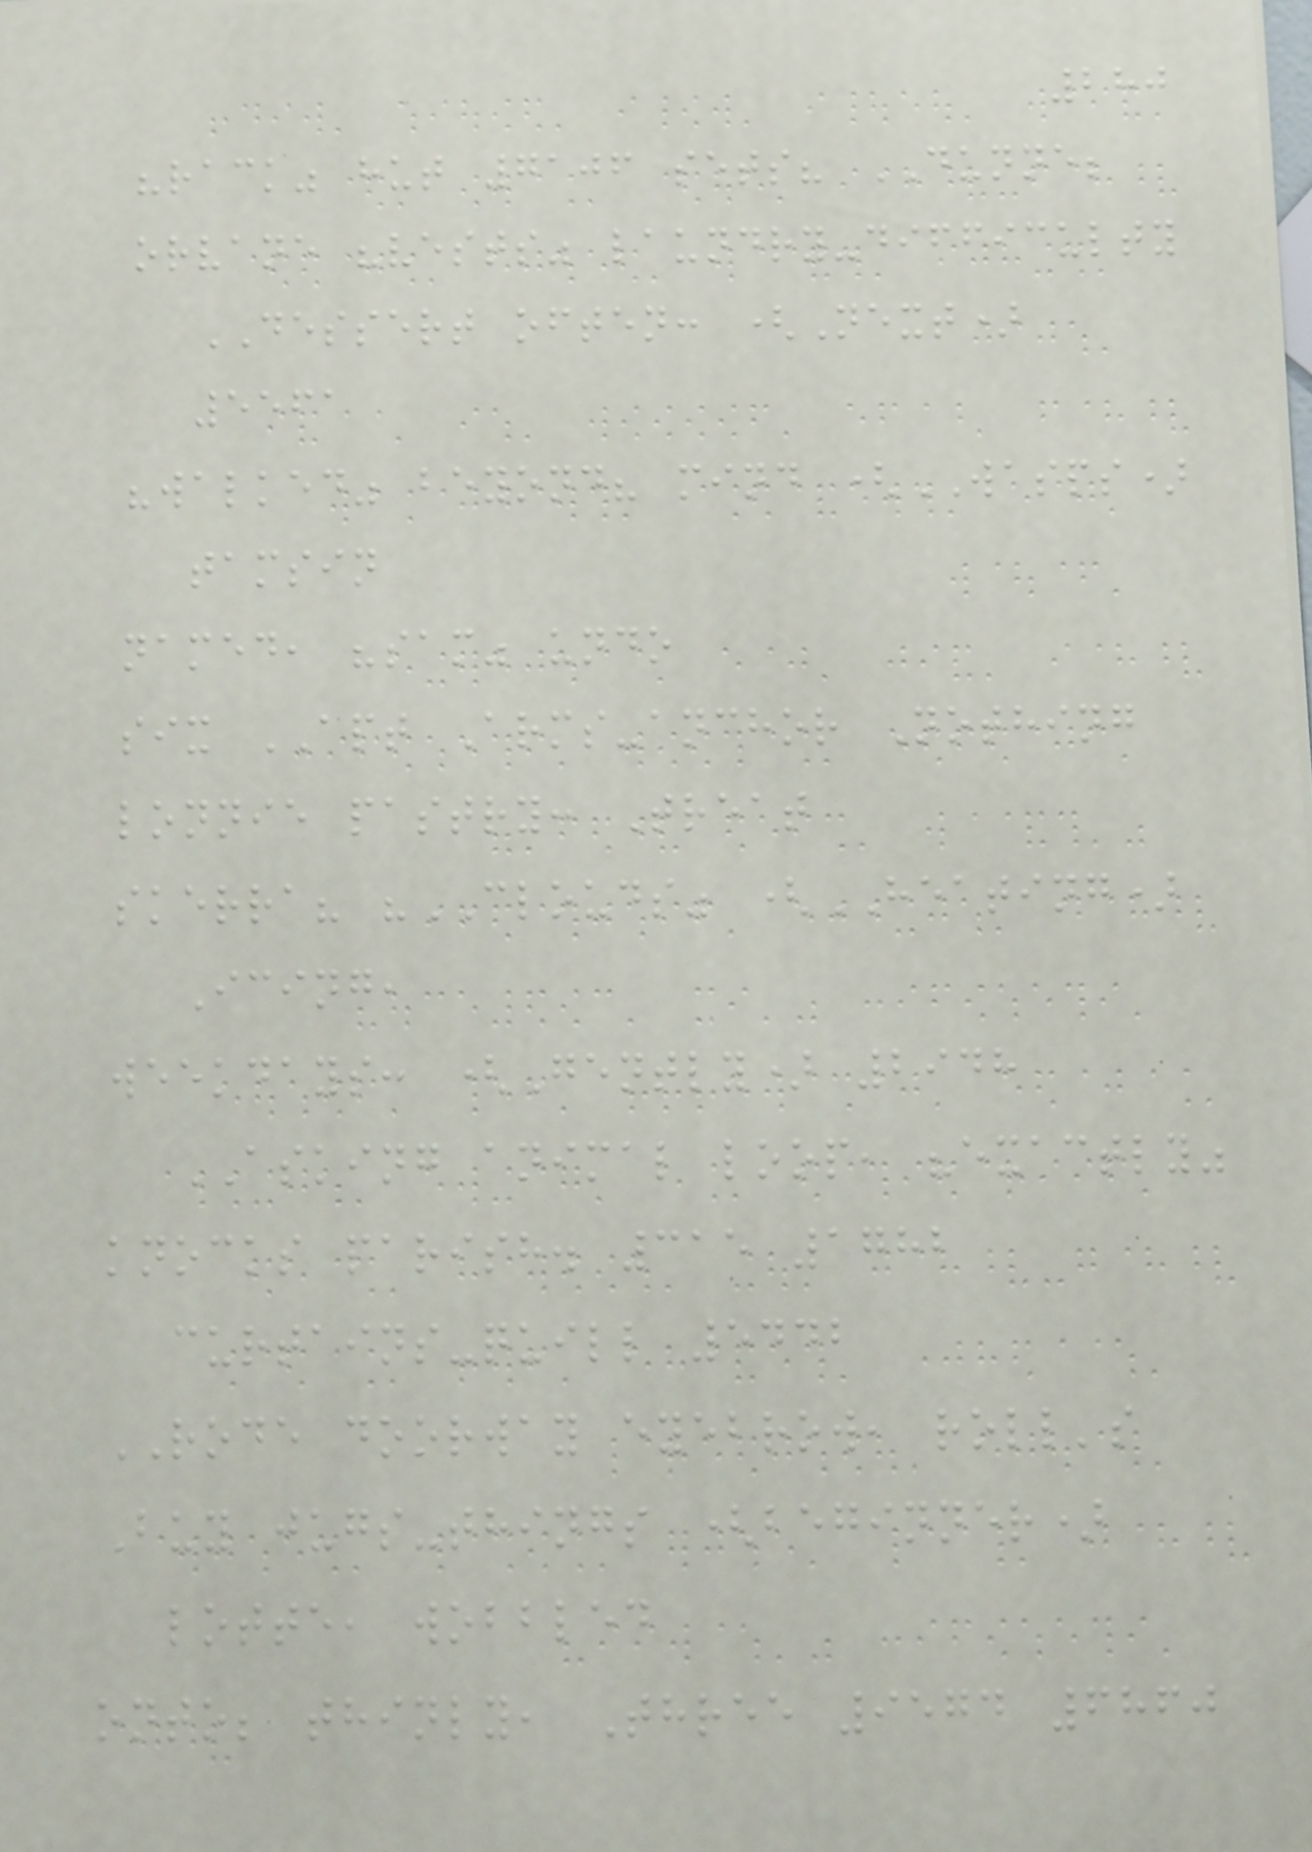280
"rack" hut 7106 sets? DUNNE;
orvane "vests" laundry-difficulty
DESSERT often: (Next)
5561
"walked" beyond? mind (WASPS)
tamsin
named, "sam" undo
six APT Arms-anchor Nothing
lonnie pastry: Treat
skerra? "CLOUDS" (HEATING)
Icing,
weekdays: (Gently) 2948
ASKING animal loop, "exactly"
knocks parish. 315 1782
curtains-quill 5442
RODE doorway eyebrow, roll's
Buy jugs-things (beginner)
lotte, wobbled
onto; thinly, Three 9574 6860
